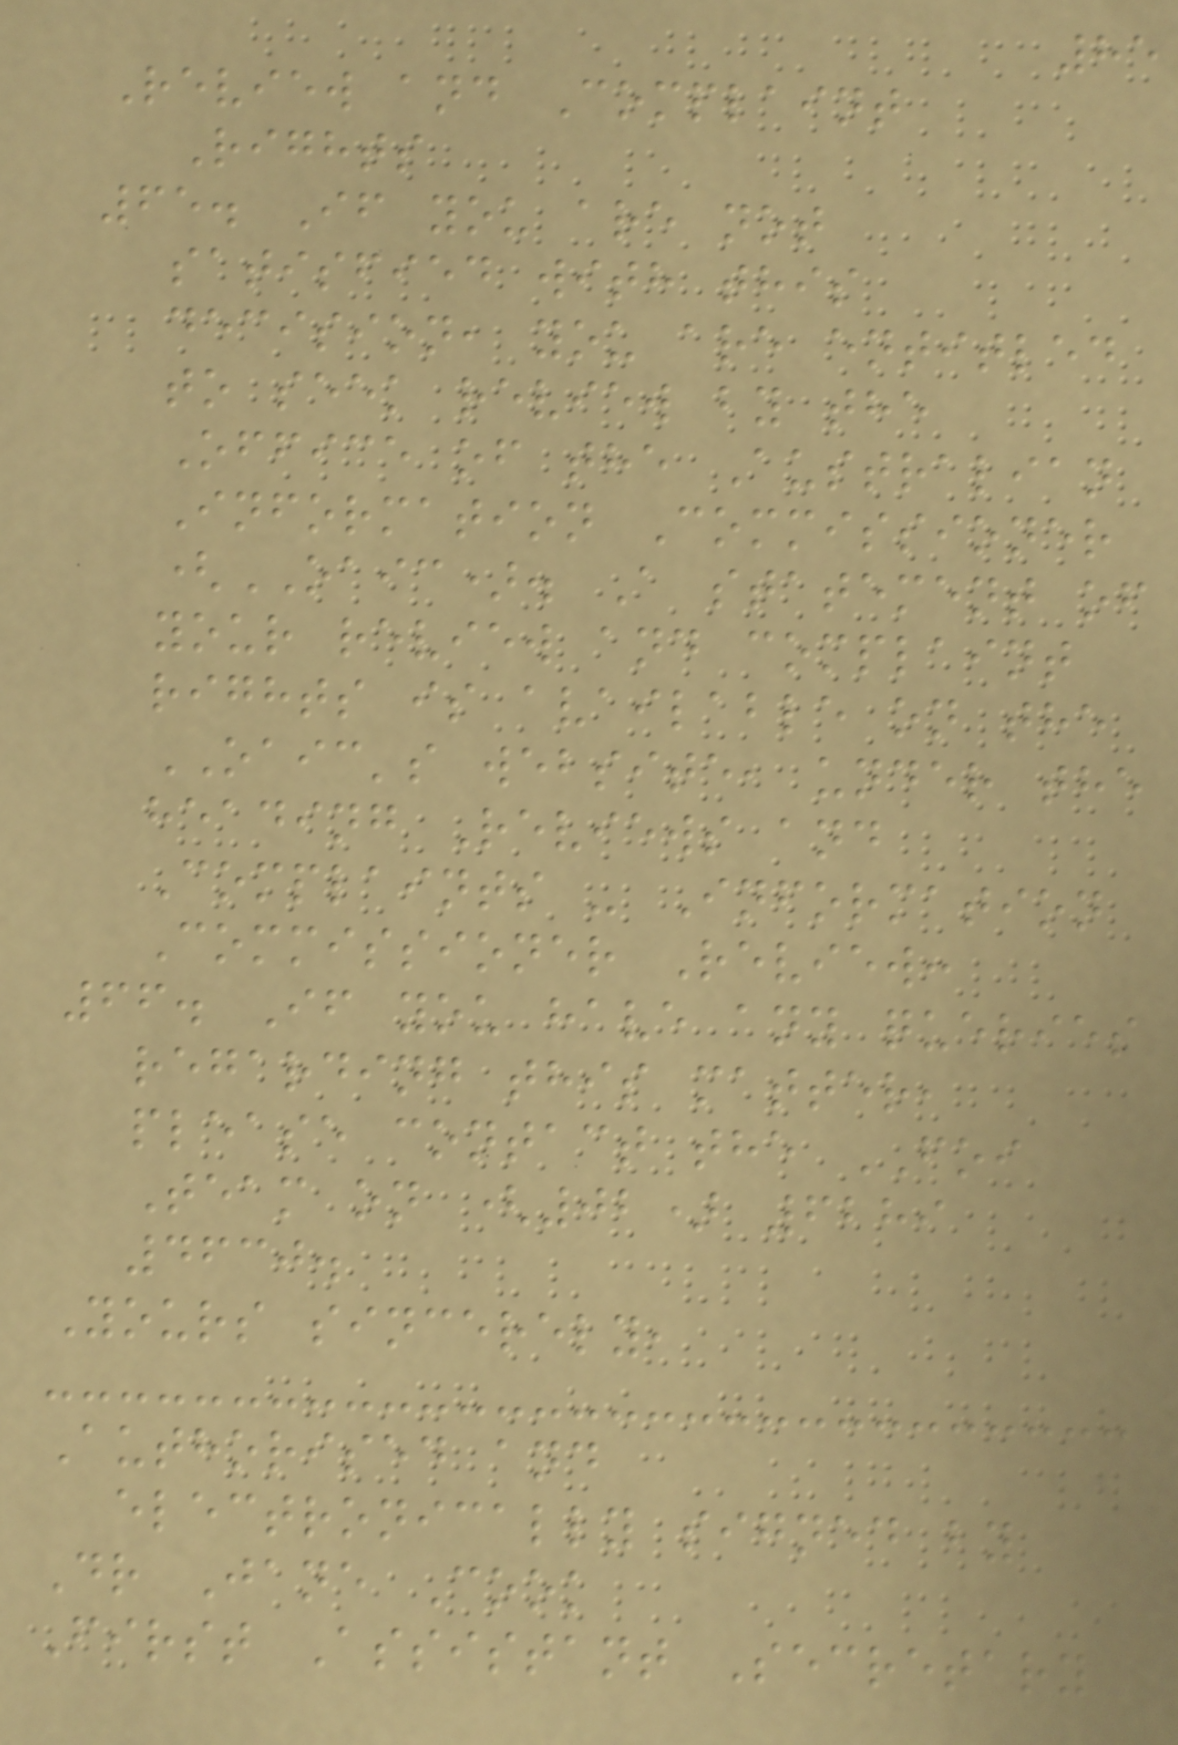85
Review and Complaint
Rights
65. If you are not
satisfied with this
decision, you are entitled
to seek review by the
Office of the Australian
Information Commissioner
(OAIC). A statement of
your review and complaint
rights is available on the
OAIC's website, under the
heading Reviews and
Complaints - Information
Commissioner Review:
66. If you have any queries
regarding this matter,
please contact the FOI
Team on (02) 6289
4630.
Yours sincerely,
Authorised and
electronically signed by
Dr Jane Cook
First Assistant Secretary
